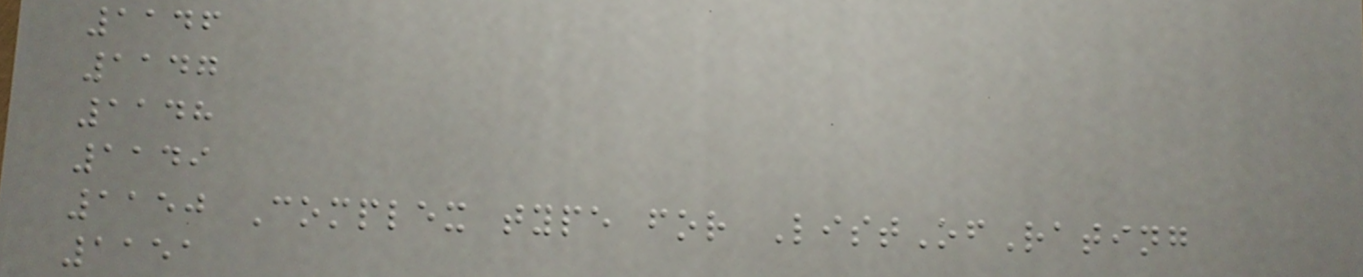1146
1147
1148
1149
1150 Complex type for ListOfRating
1151
